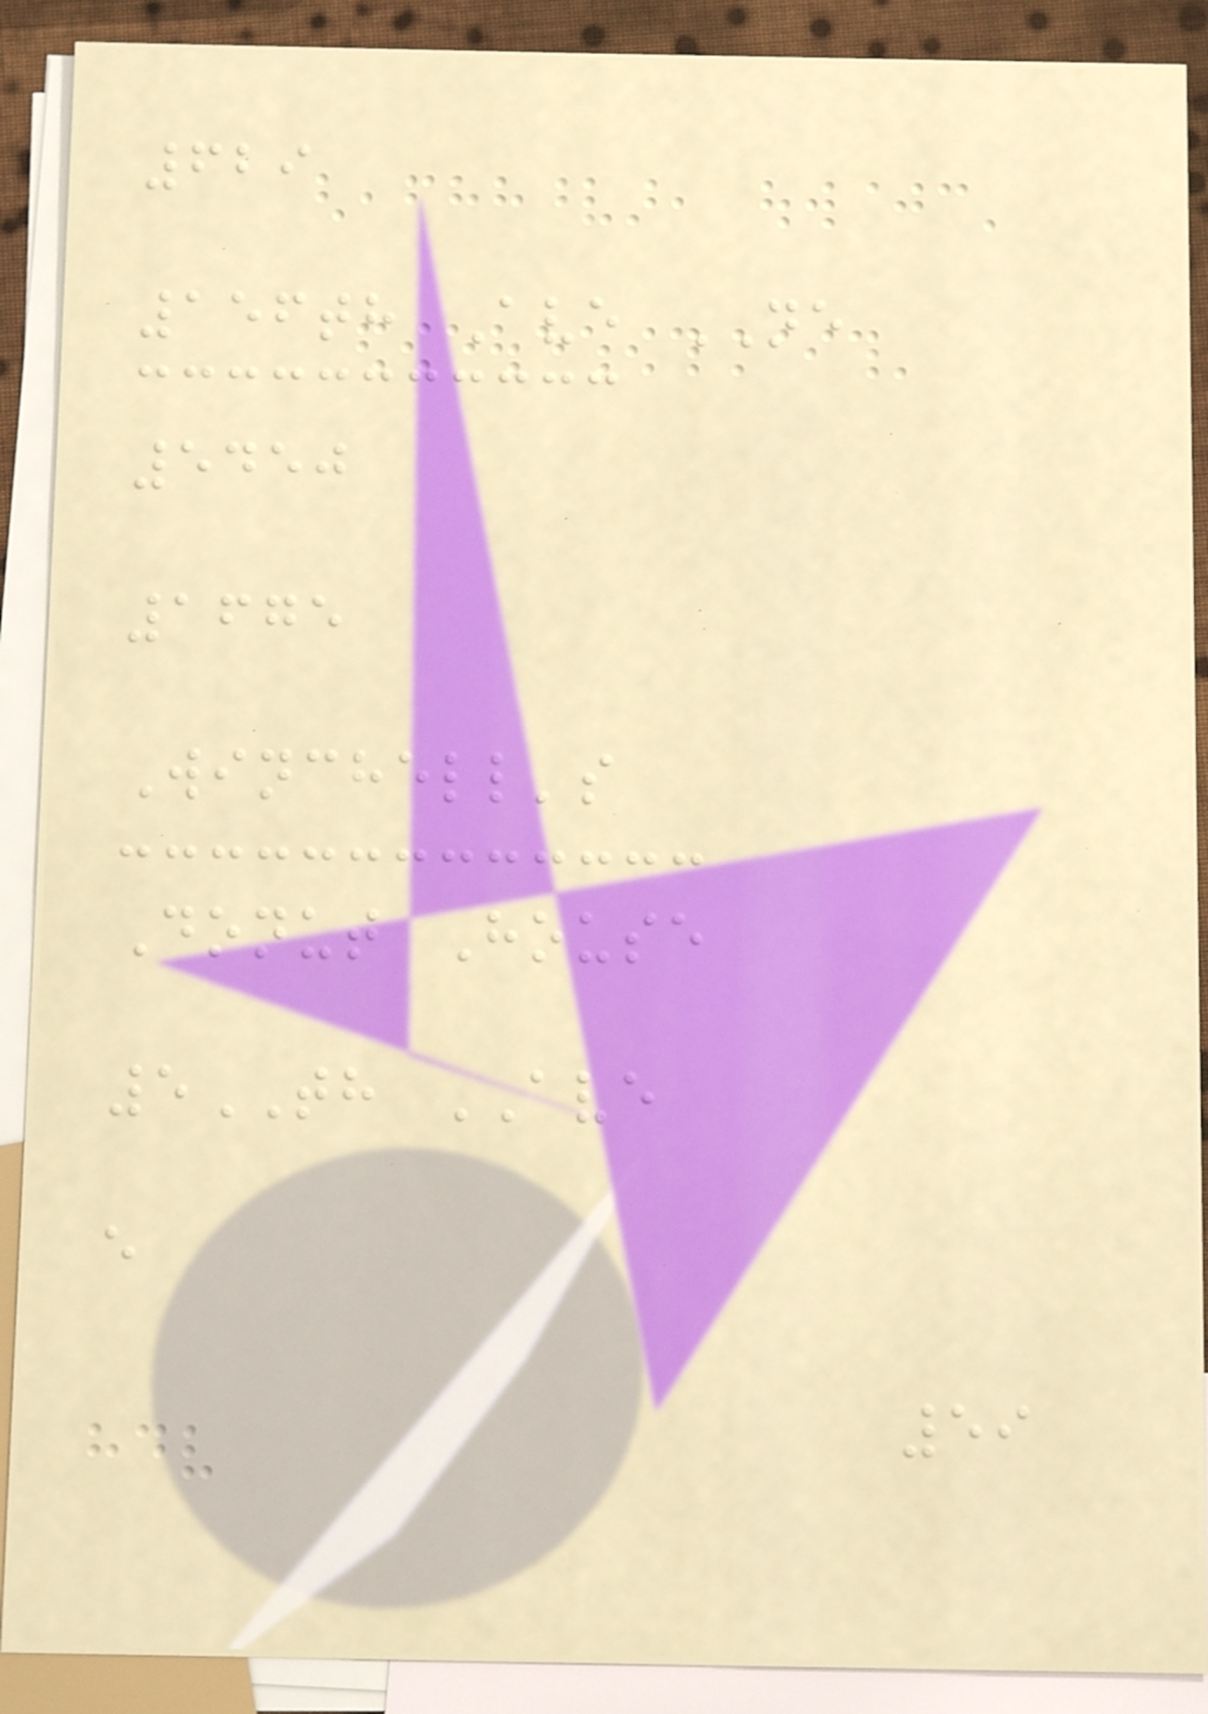629
156th Ave NE
5450
1675
Winchell's
Donut House
5TH AVE
e
59
